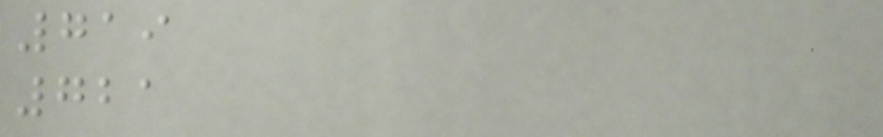719
721
